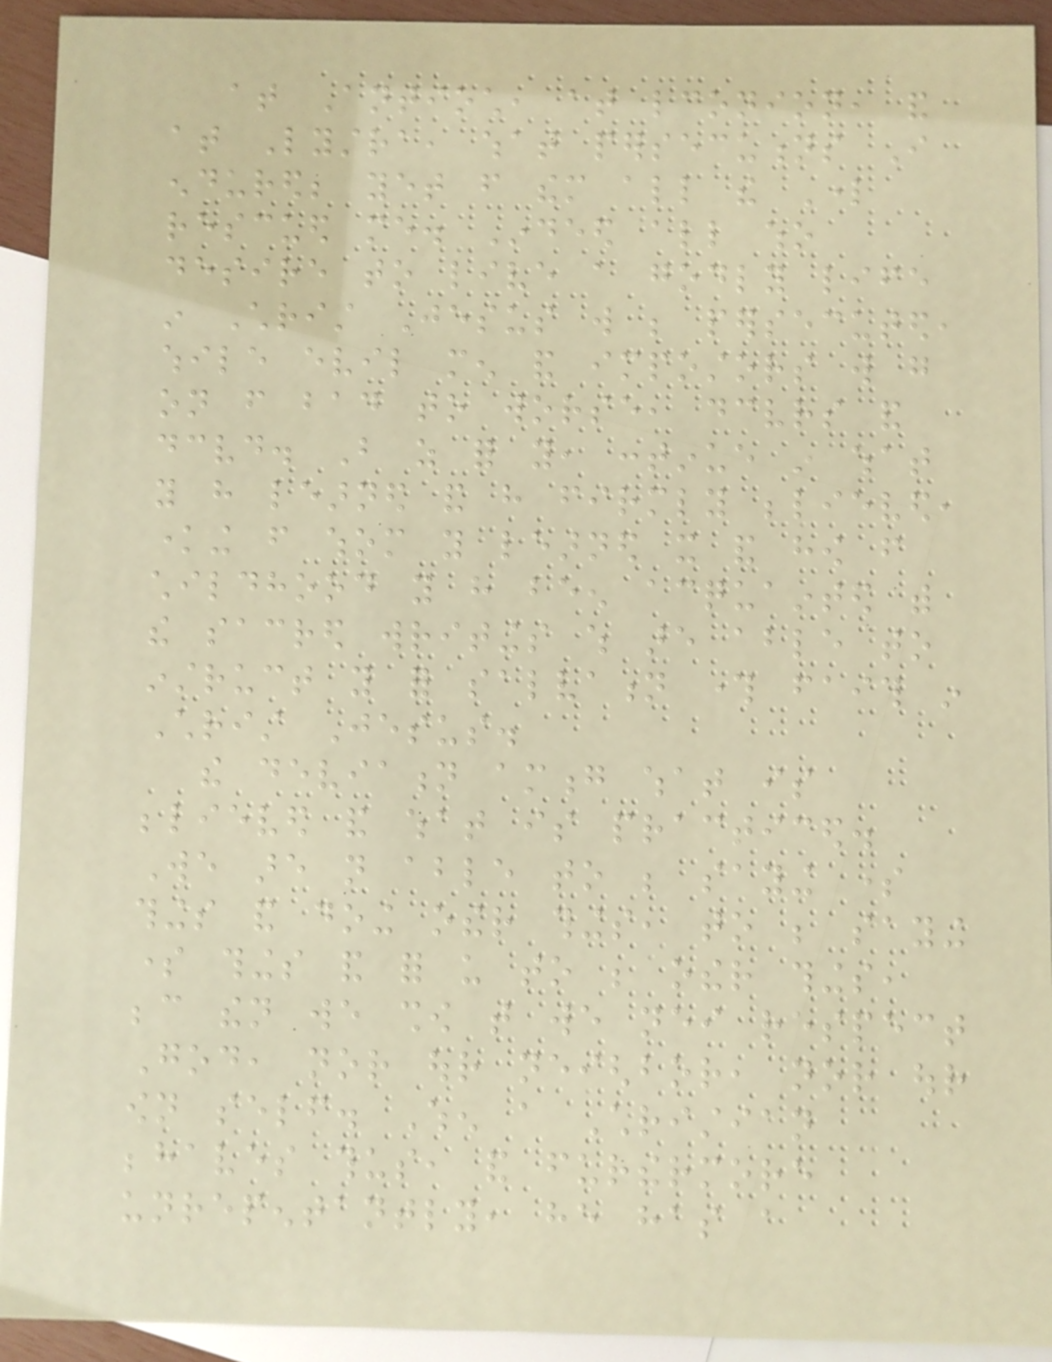at Antioch, at lconion, and
at Lystra, what persecutions I
endured; yet from them all the Lord
rescued me. Indeed all who
desire to live a godly life
in Christ Jesus will be persecuted,
while evil men and impostors will go
on from bad to worse, deceivers and
deceived. But as for you, continue in what
you have learned and have firmly believed,
knowing from whom you learned it and how from
childhood you have been acquainted with
the sacred writings which are able to
instruct you for salvation through faith in
Christ Jesus.
the deviation among what is
believed and what is practiced.
We are not able to be saying some
things and doing other things, to be saying
some things and for us to be other things,
because then we show that we neither respect
God, nor our neighbor, nor our
own self. When a Christian
behaves thus, and furthermore
unrepentantly, he has a
